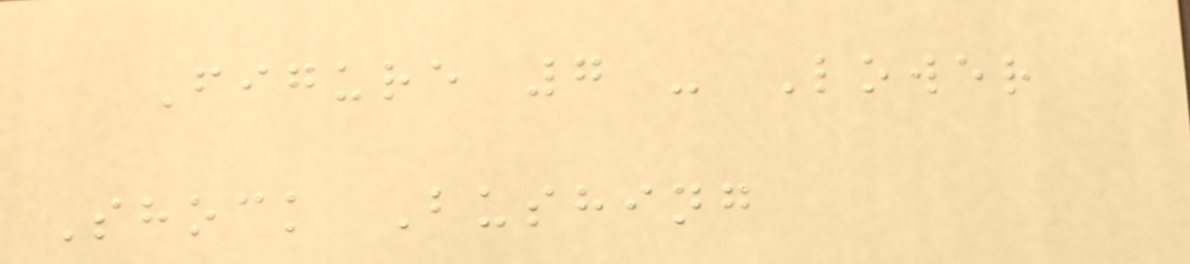Figure 7 - Lower
Shock Bushing
